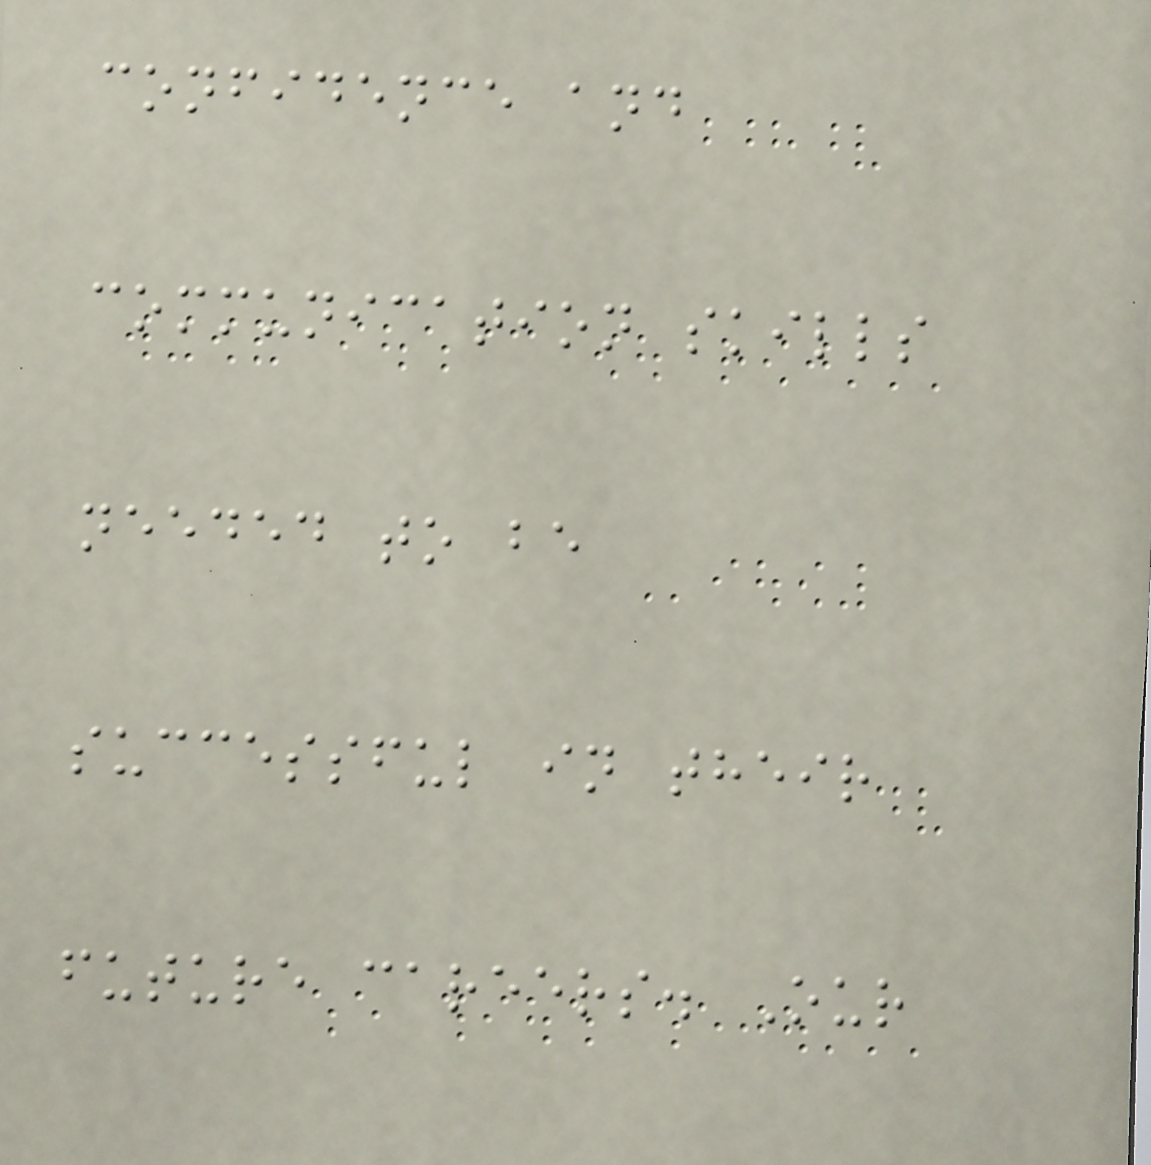confidence and
communication skills
needed to be
successful in their
future careers. Our
